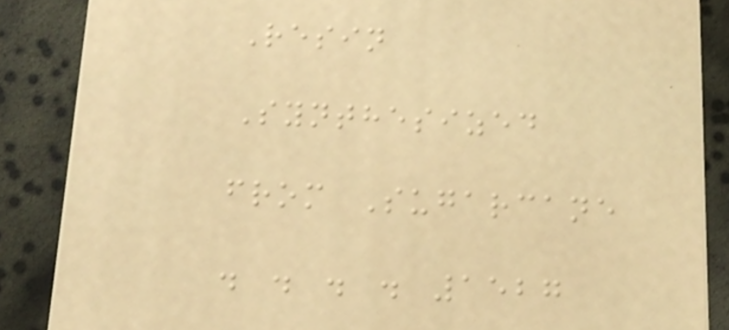Resin
Synthesized
from Sugarcane
. . . . 1527
